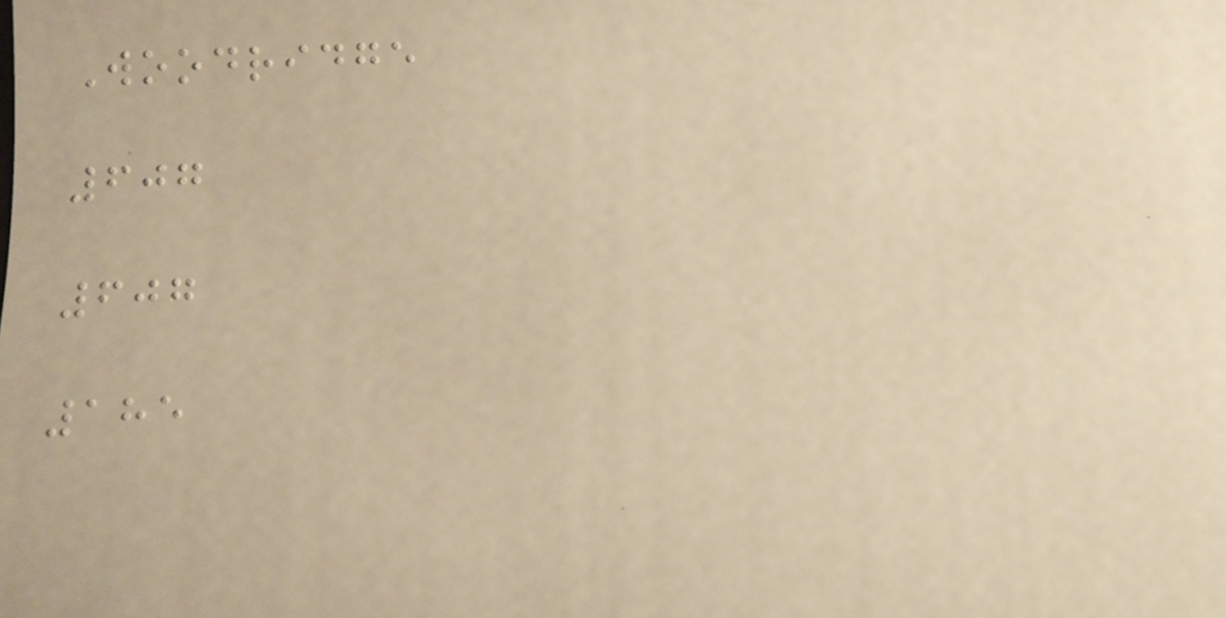Woodridge
607
607
185
